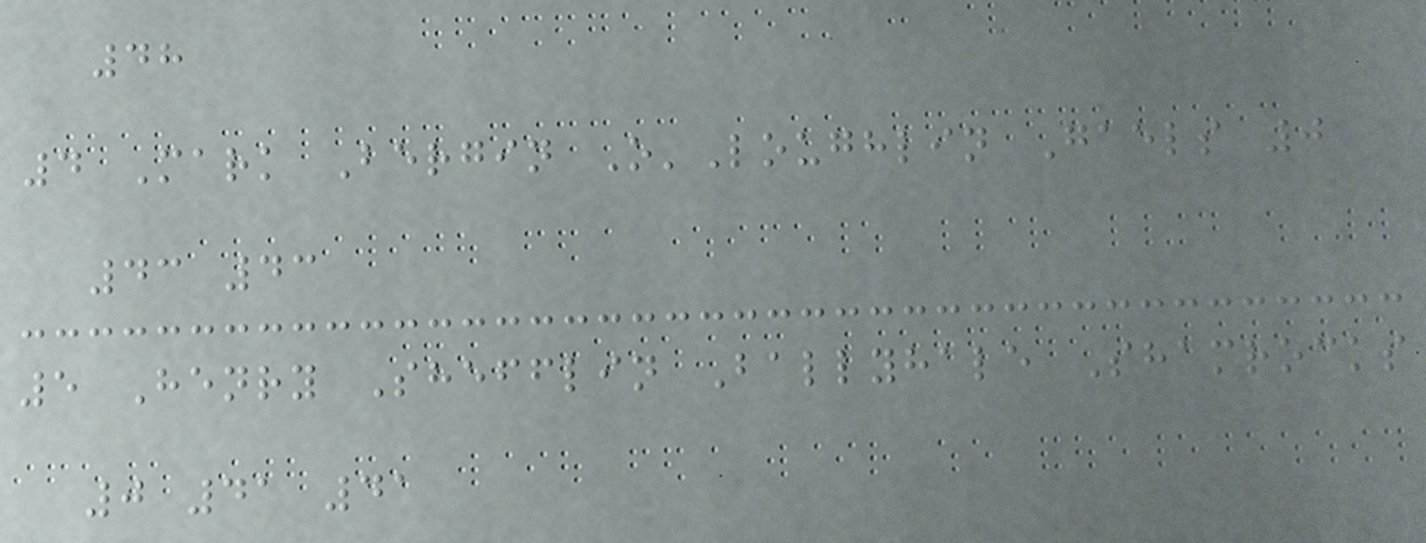48
4 Mark Bergin O'Loughlin Gaels 0
43 43
5 Henry Shefflin Ballyhale Shamrocks
0 41 41
